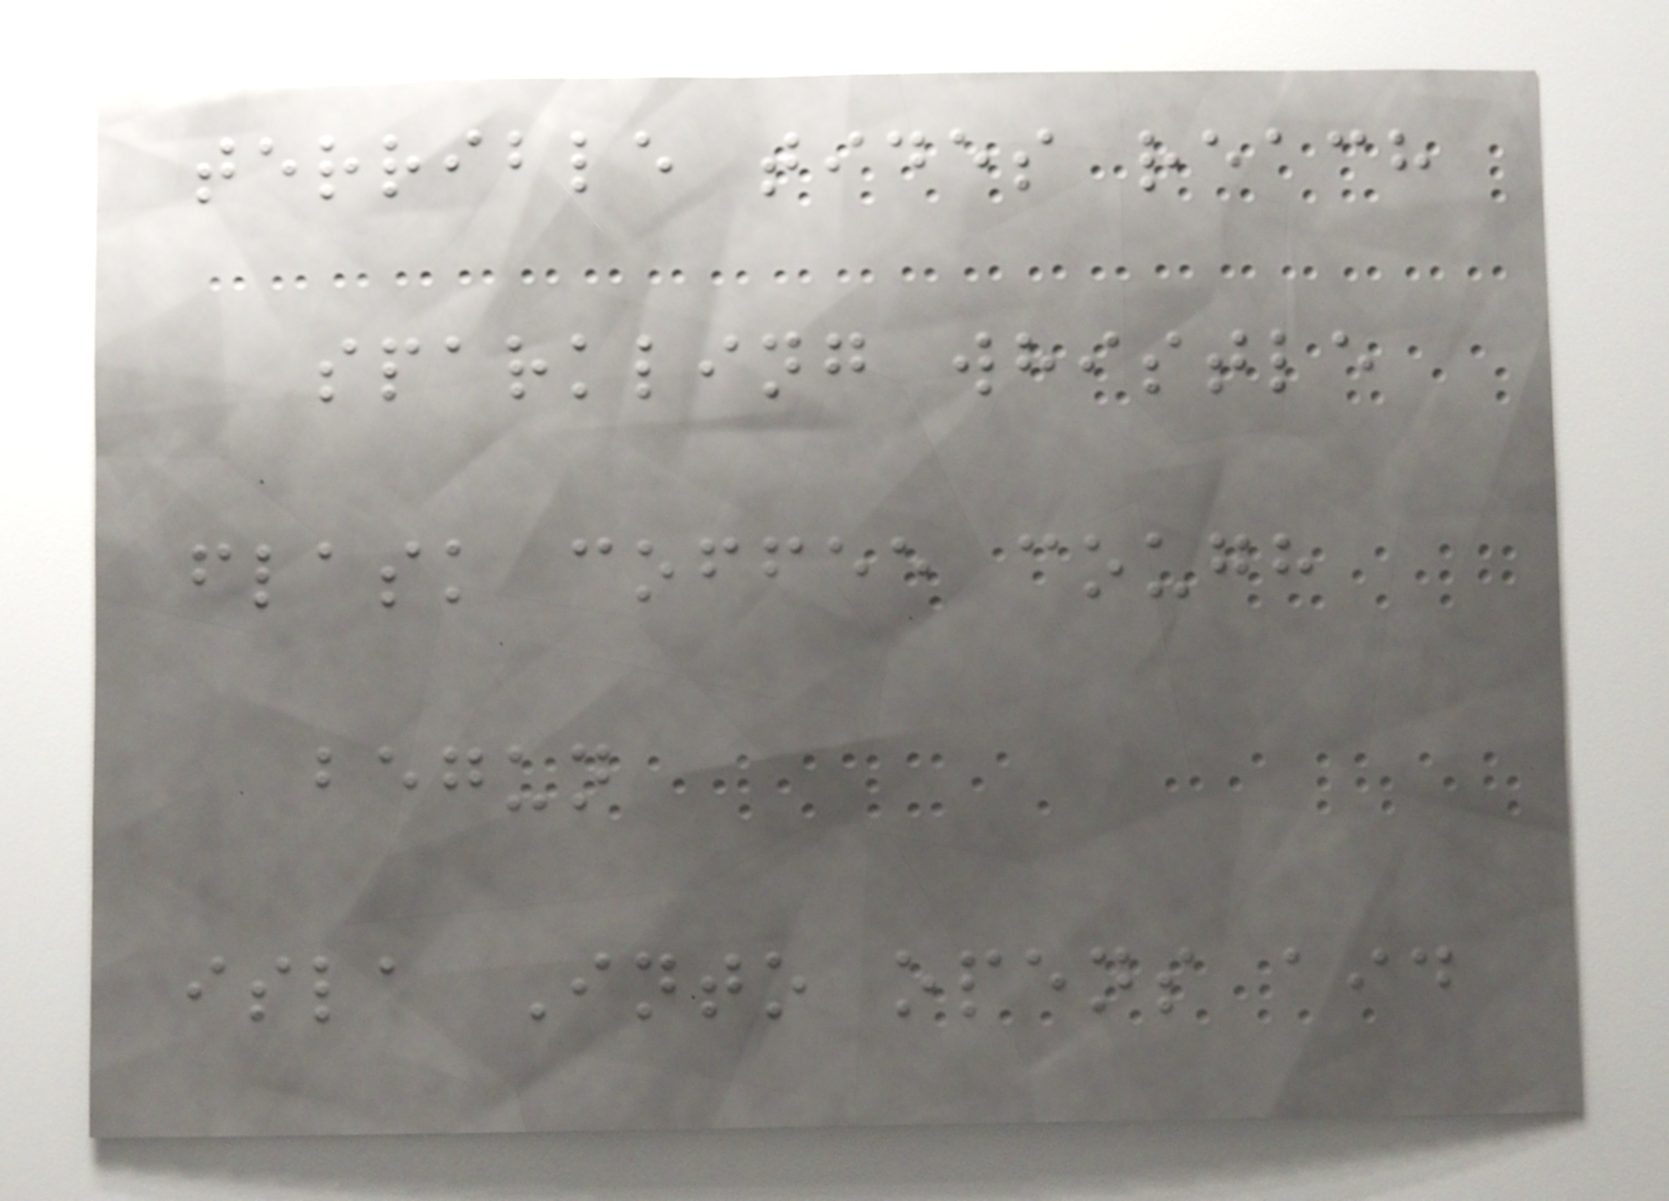terrible tides reach
sparkling whistle
flask coffee cough
begun
isla Into opens aid
